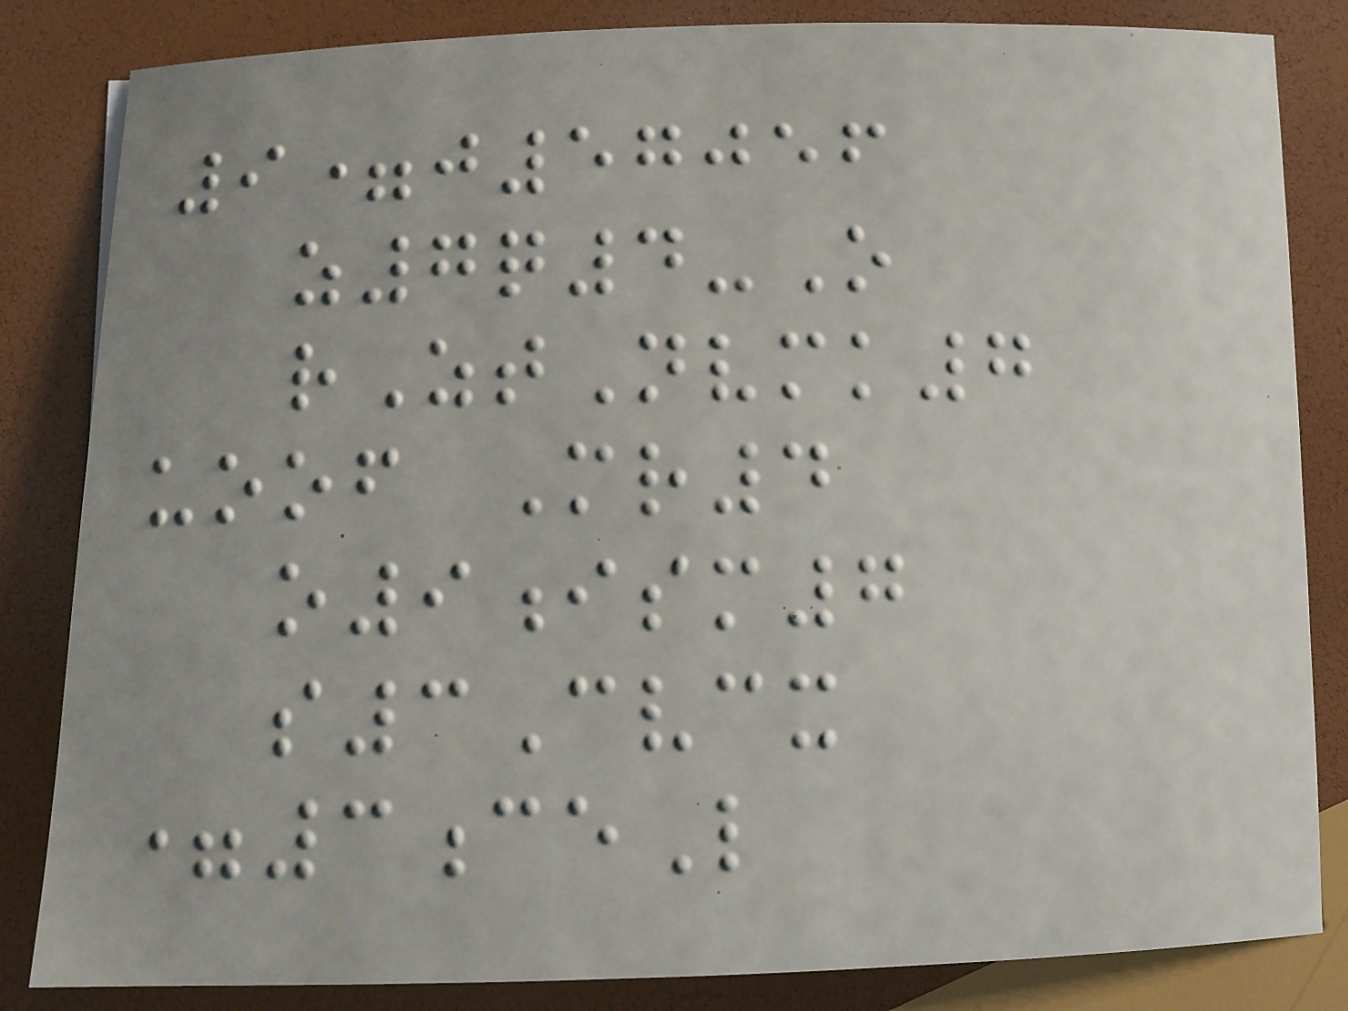9=j57056
z7q4-O
rZtNvmk7
uoof Mr4
o9ism7
s3Cvcx
=3ceL
